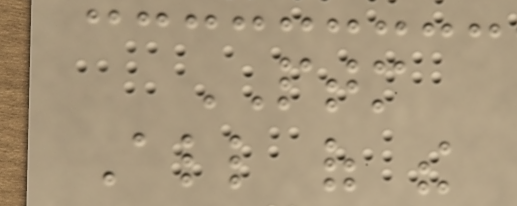PTM
All of the
